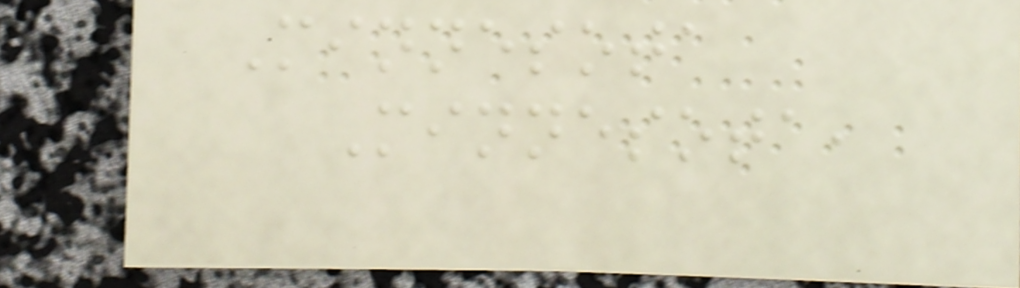Minnesota
Minnesota,
